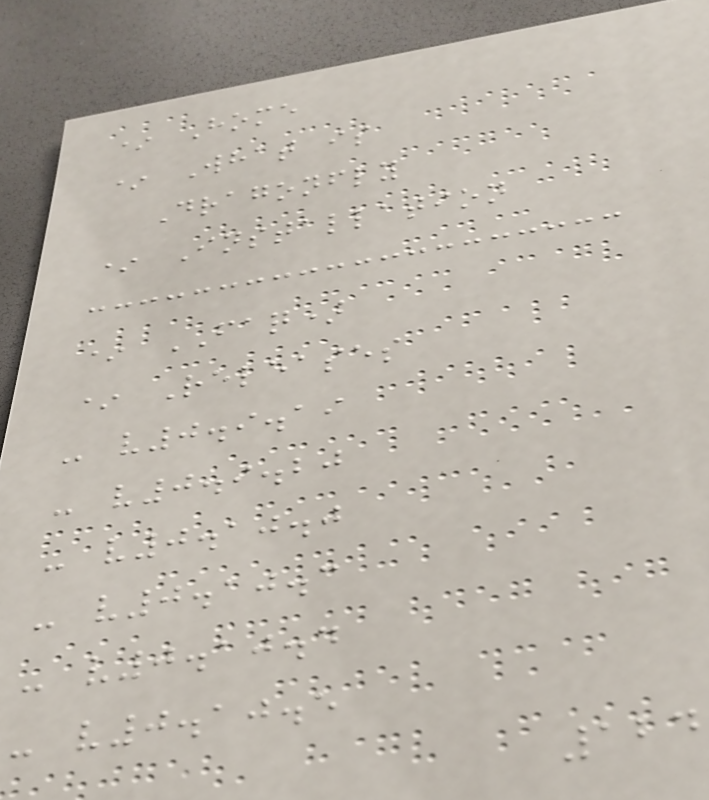* Home
* What is
Dragonfly
* Installation
* FAQ)
* Releases
- v0.9.19
- v0.9.20
- v0.10.0
- v0.10.3
- v0.10.4
- v0.10.5
124
